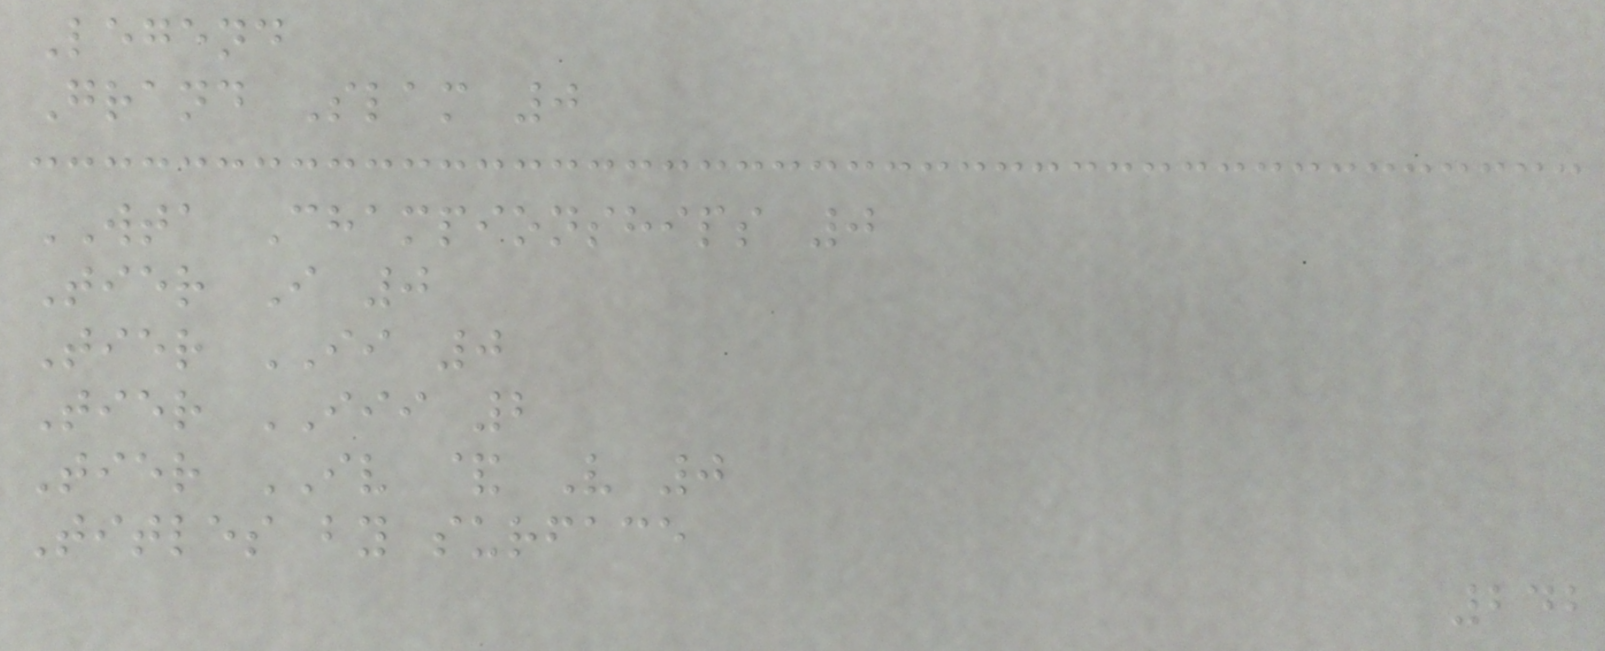Legend
Grand Slam 0
WTA Championships 0
Tier I 0
Tier II 0
Tier III 2
Tier IV & V 0
Titles by surface
242
